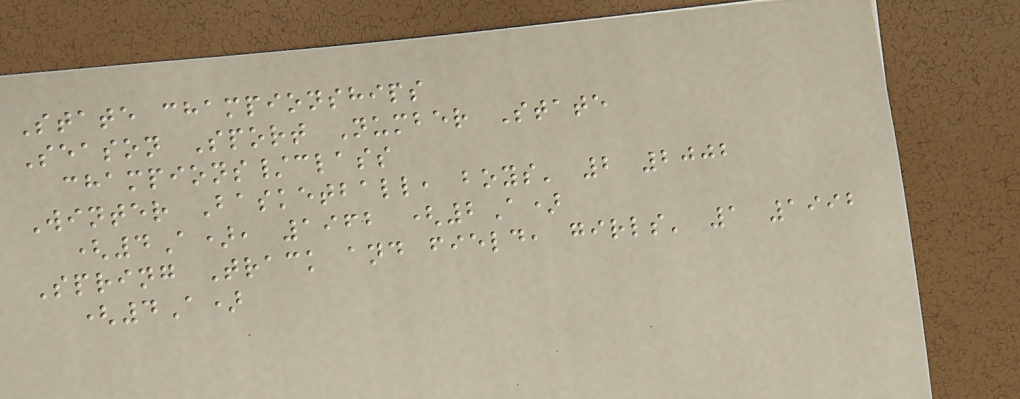State championships
Season Sport Number State
champions/class
Winter Basketball, boys' 2 2002
(4A), 1962 (2A)
Spring Track and field, girls' 1 1992
(4A)
